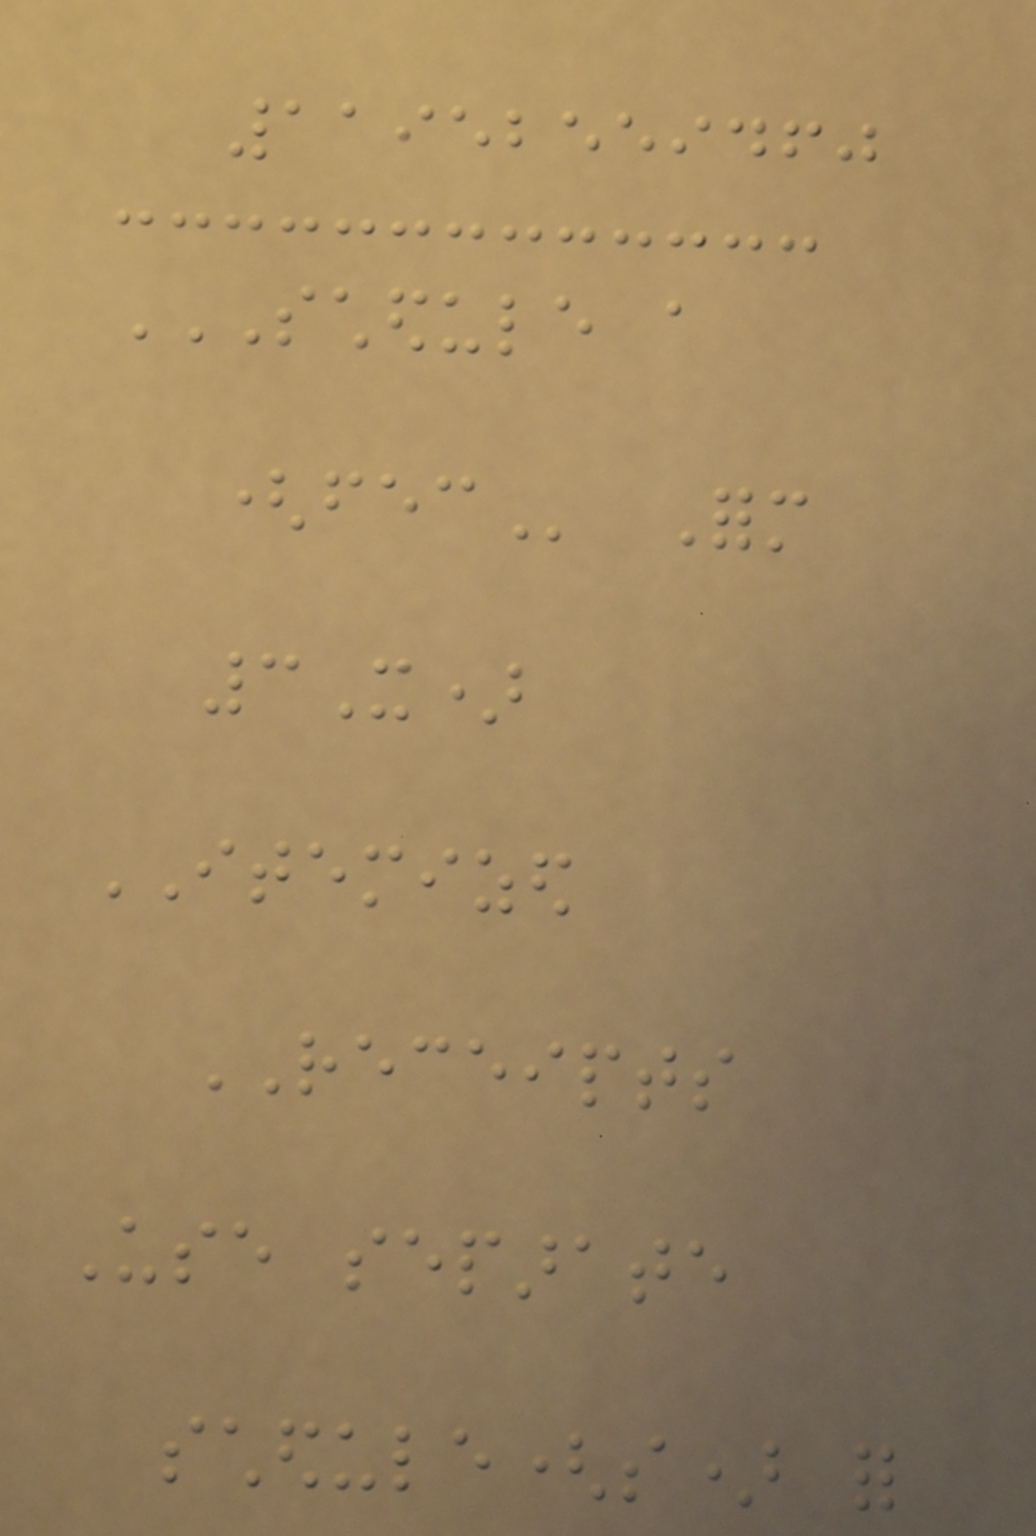11952559460
SCHEDULE A
(FEC Form
3X)
ITEMIZED
RECEIPTS
Use separate
schedule(s) for
